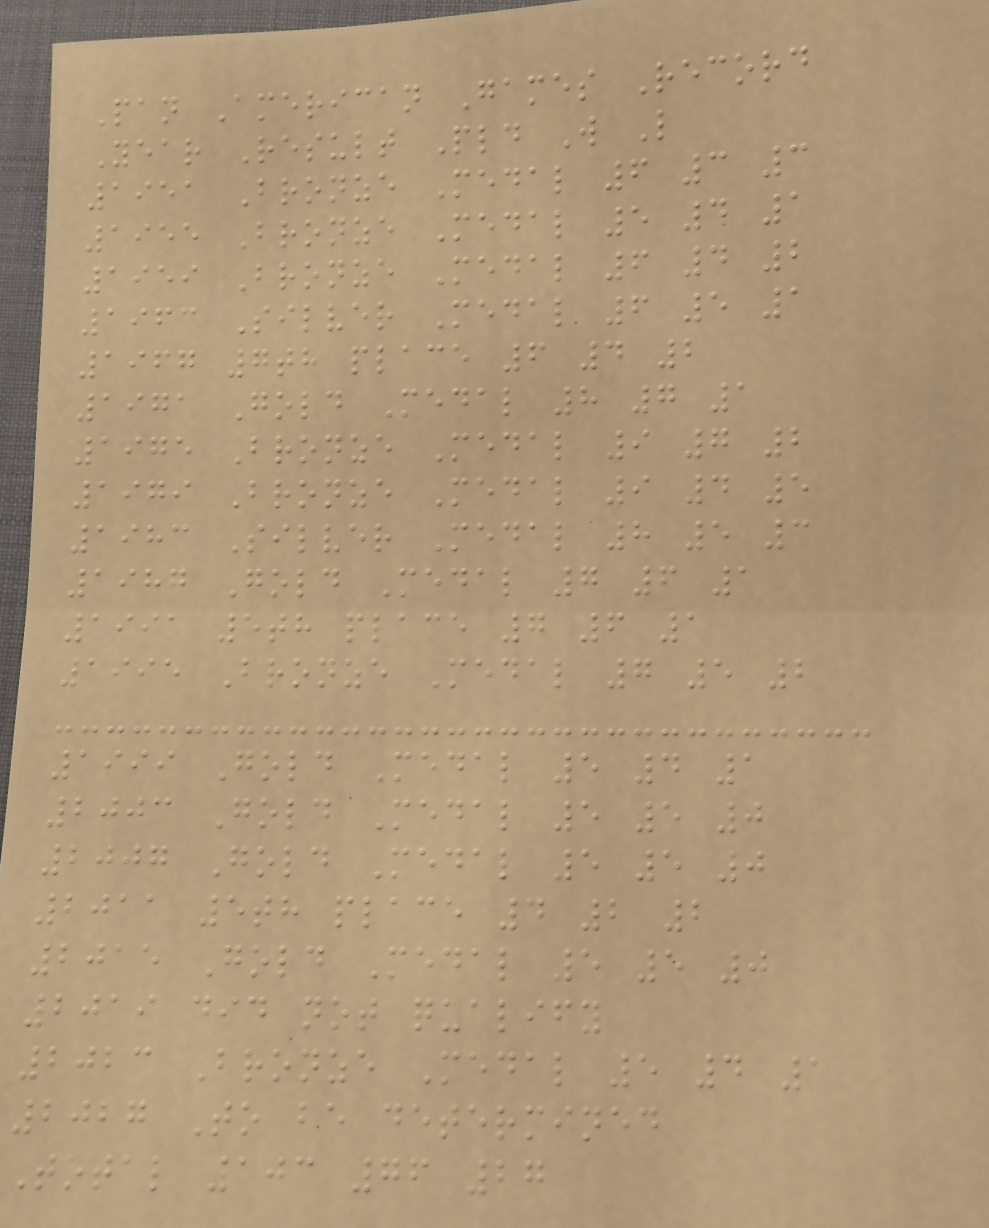Pan American Games Record
Year Result Pld W L
1951 Bronze Medal 6 3 3
1955 Bronze Medal 5 4 1
1959 Bronze Medal 6 4 2
1963 Silver Medal 6 5 1
1967 7th place 6 4 2
1971 Gold Medal 8 7 1
1975 Bronze Medal 9 7 2
1979 Bronze Medal 9 4 5
1983 Silver Medal 8 5 3
1987 Gold Medal 7 6 1
1991 5th place 7 6 1
1995 Bronze Medal 7 5 2
1999 Gold Medal 5 4 1
2003 Gold Medal 5 5 0
2007 Gold Medal 5 5 0
2011 5th place 4 2 2
2015 Gold Medal 5 5 0
2019 did not qualify
2023 Bronze Medal 5 4 1
2027 To be determined
Total 103 76 27
